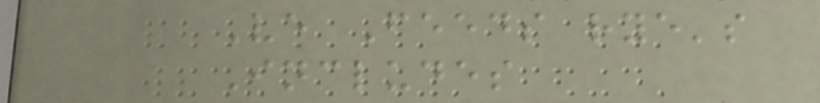Ve Feeds rye's
Includes
